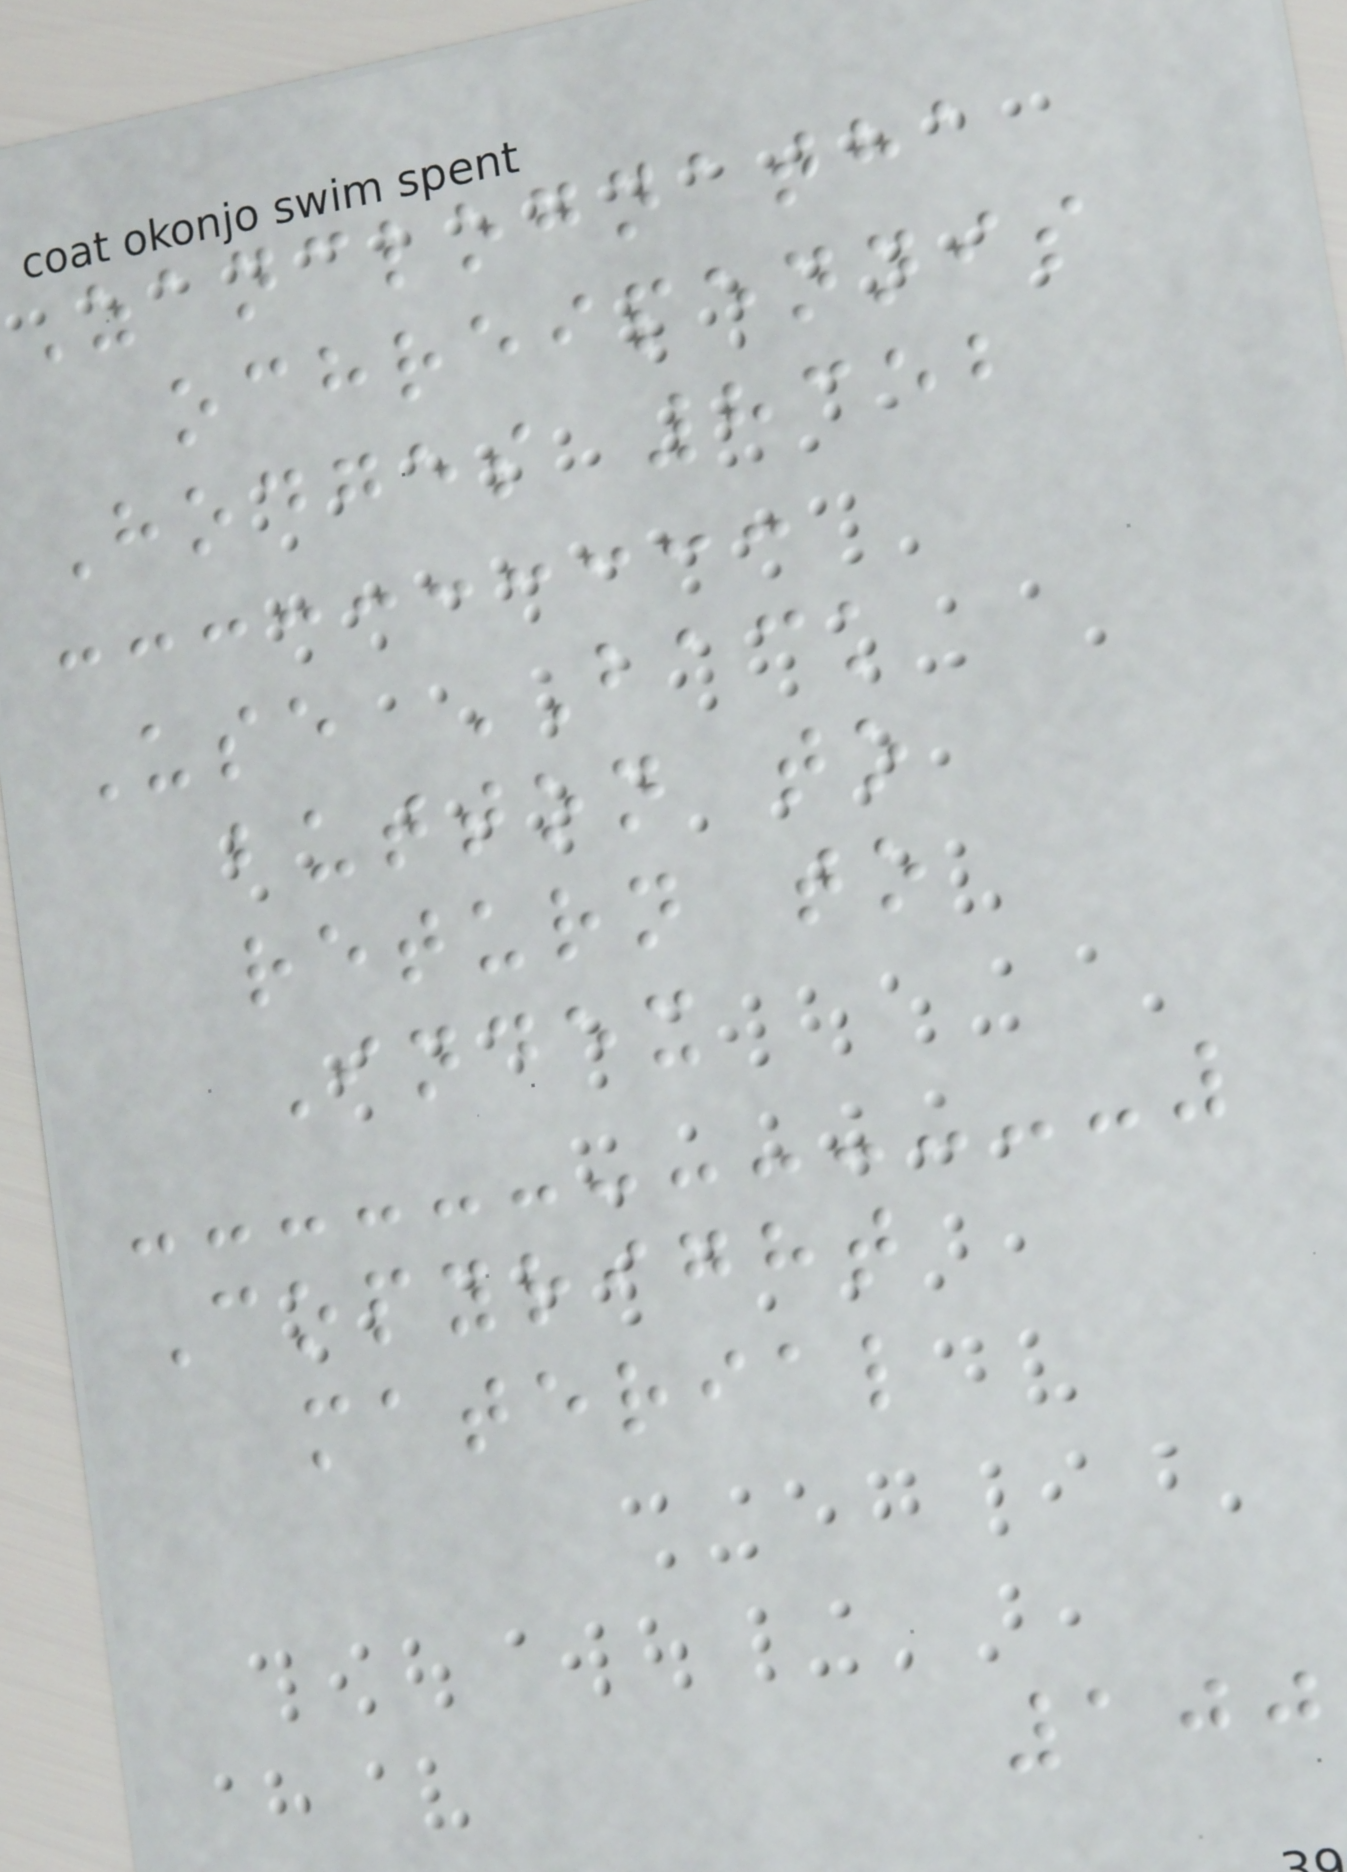Zanclognatha
ochreipennis
Hodges 8352
Use BACK
button to
return to
Index
Copyright
material
100
